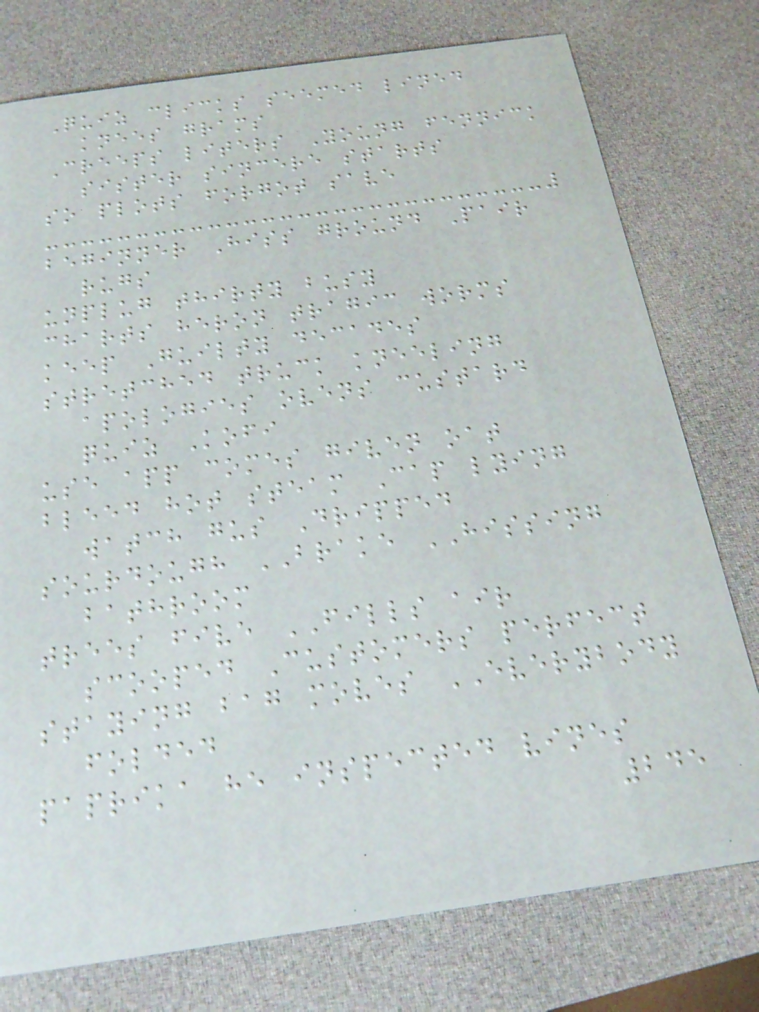Quiz clicks seemed lined
knees grams
Creeps liters Young fennick
sister sincere starts
so plots forgot save
beginner Hiss ground Pair
rugs
unplug thirty busy
charts heron tragic worms
keep Guilty decades
stretched truck kneeling
apologies ovens custard
quiz Kofi
use app comes given oat
bleed hot steam Cap lying
watch gus Dripped
sourdough BRAKE HISSING
bathroom
trees five FILLS air
scooped Customers perfect
staying bag moves EVERYBODY
folded
paprika he inspected vines
245
